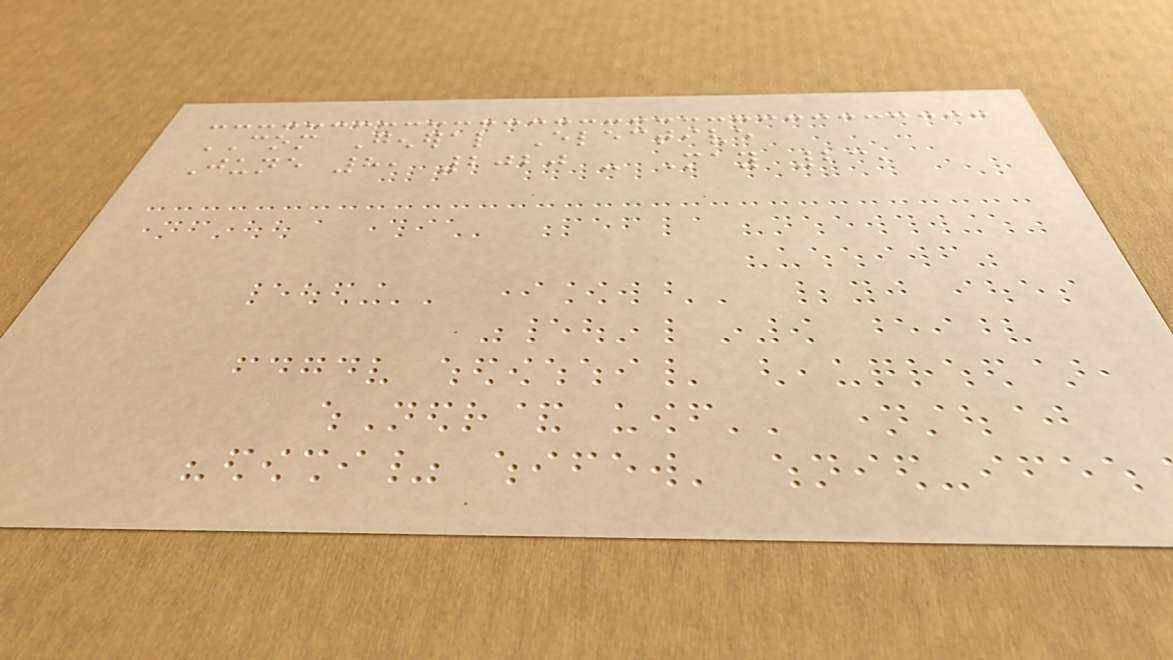COM General Elective
June 8, 2020 - May 23,
